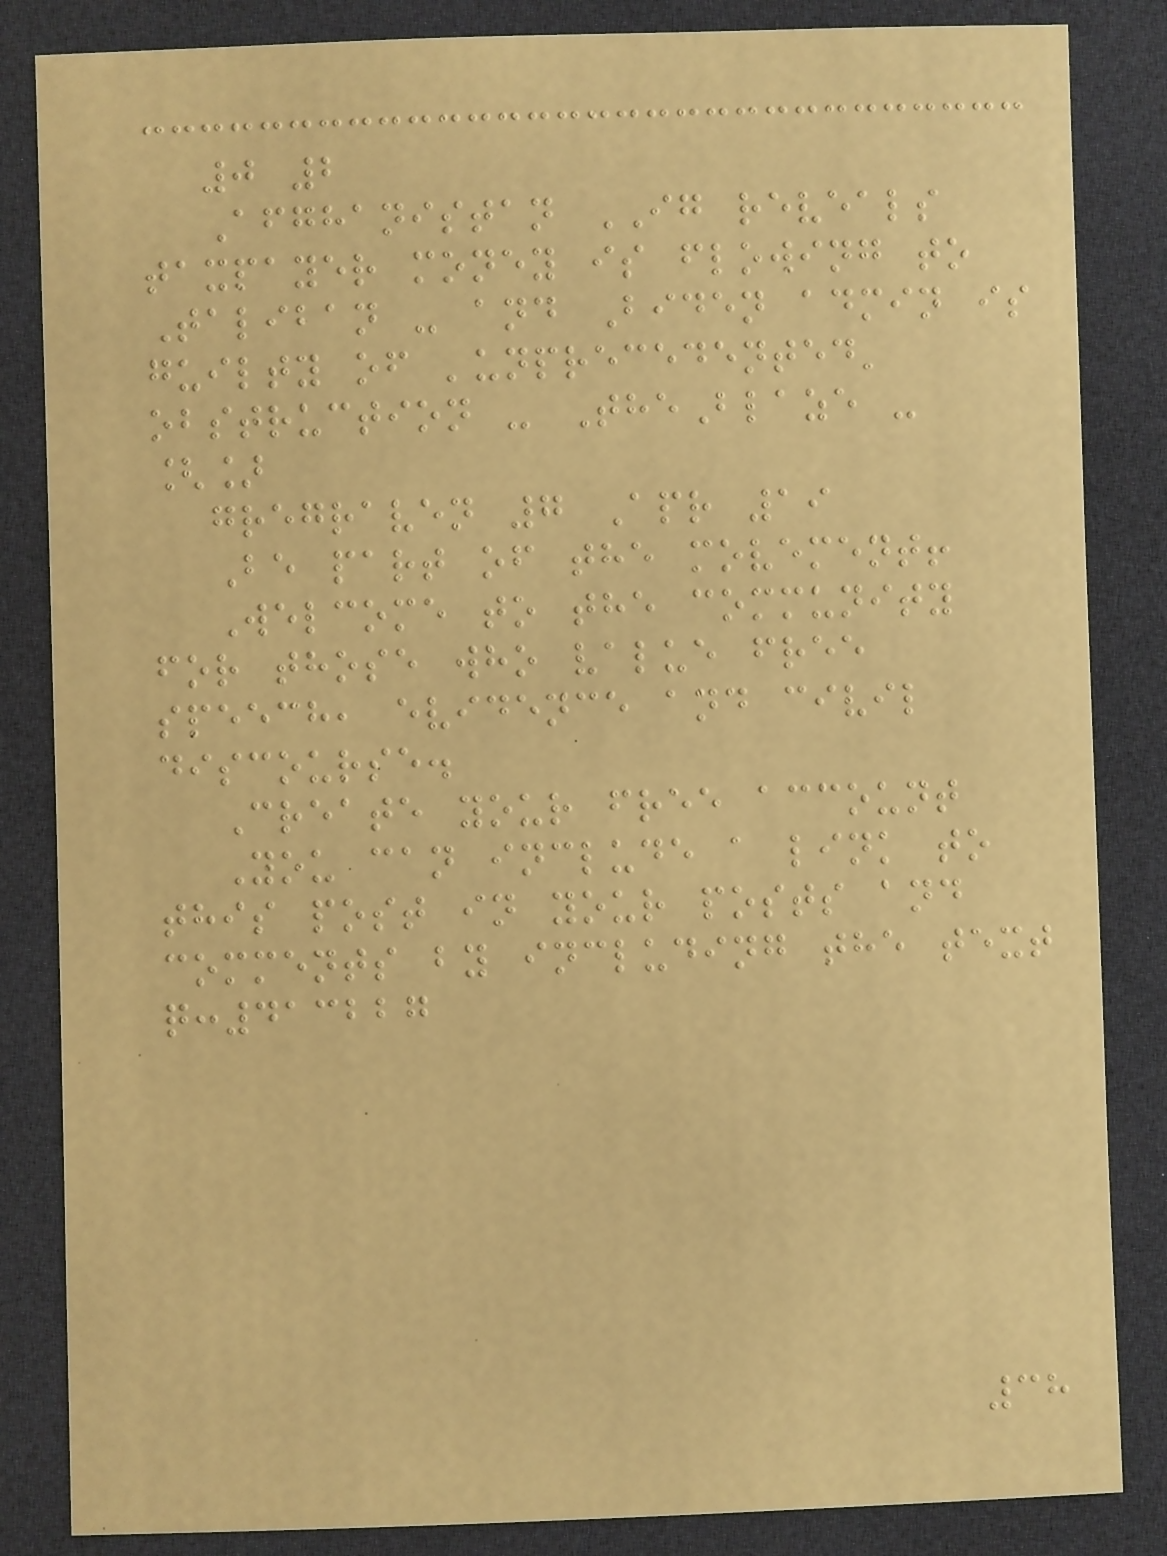0 2
Afghanistan IG reveals
taxpayer money is flowing to
Taliban - and Biden admin is
guilty of 'unprecedented'
obstruction - TheBlaze -
[]
gregraven 7 Apr 19
Be part of the movement!
Welcome to the community
for those who value free
speech, evidence and civil
discourse.
Create your free account
You can include a link to
this post in your posts and
comments by including the text
q:413227
38
